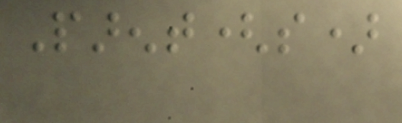Parent(s)
